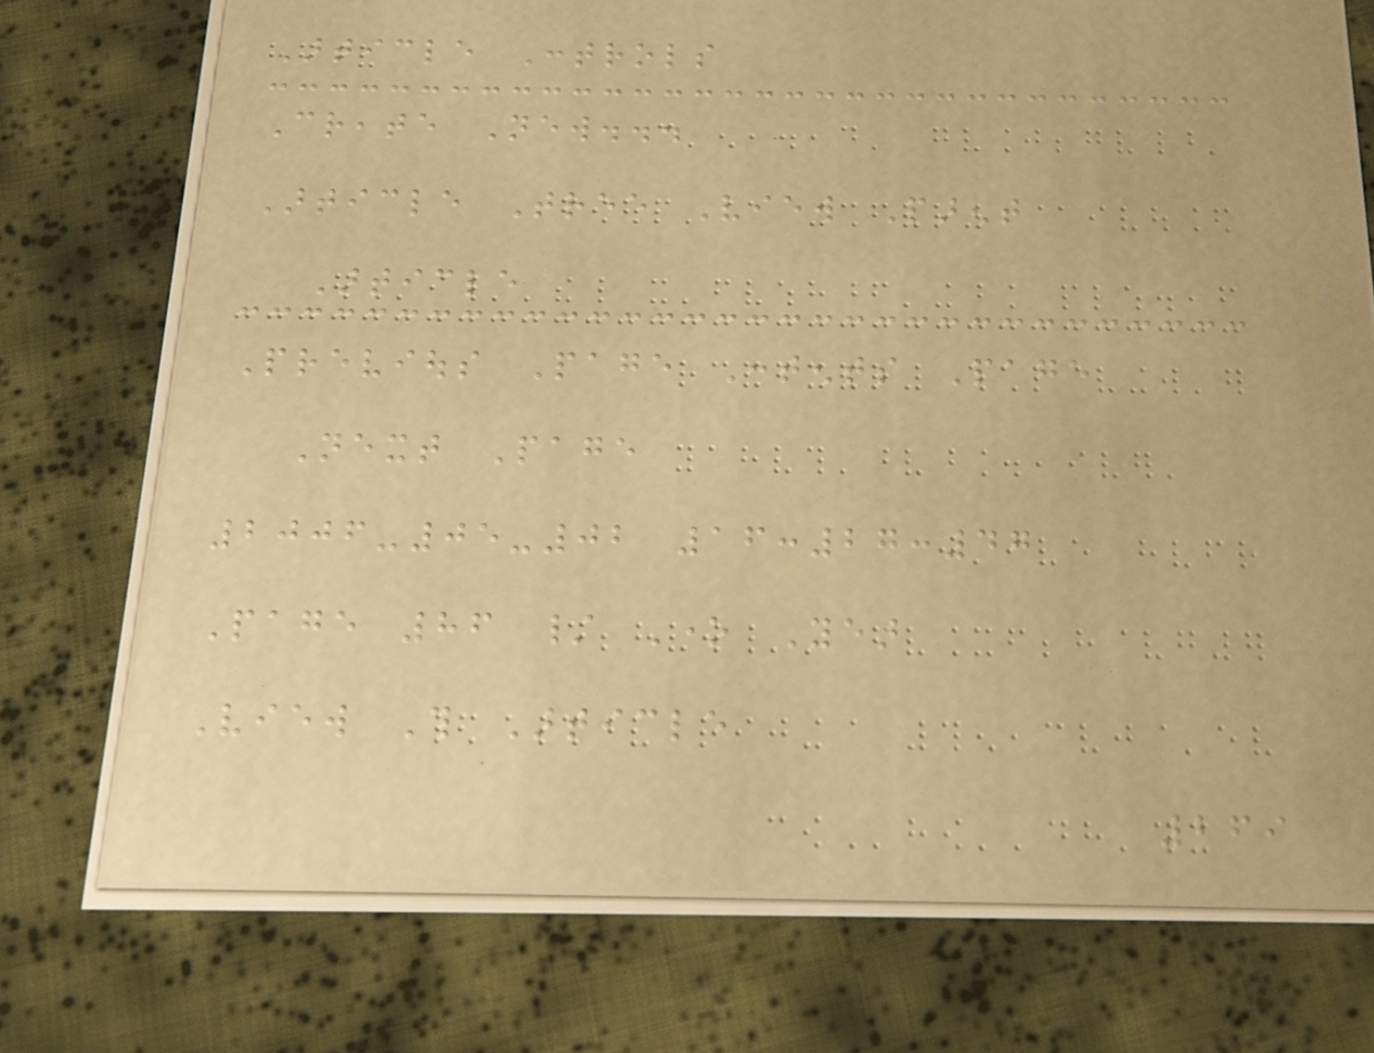Article Controls
Create New...
Article Tree View Parent
Article
Previous Page Contents Page
Next Page
2006-05-02 16:27:47
Page 86 / One Year
View This Article
269
